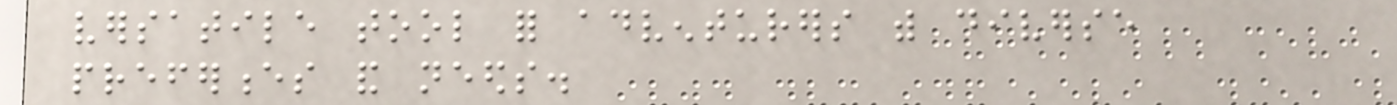versatile tool for adventurers with diverse
preferences and needs.
